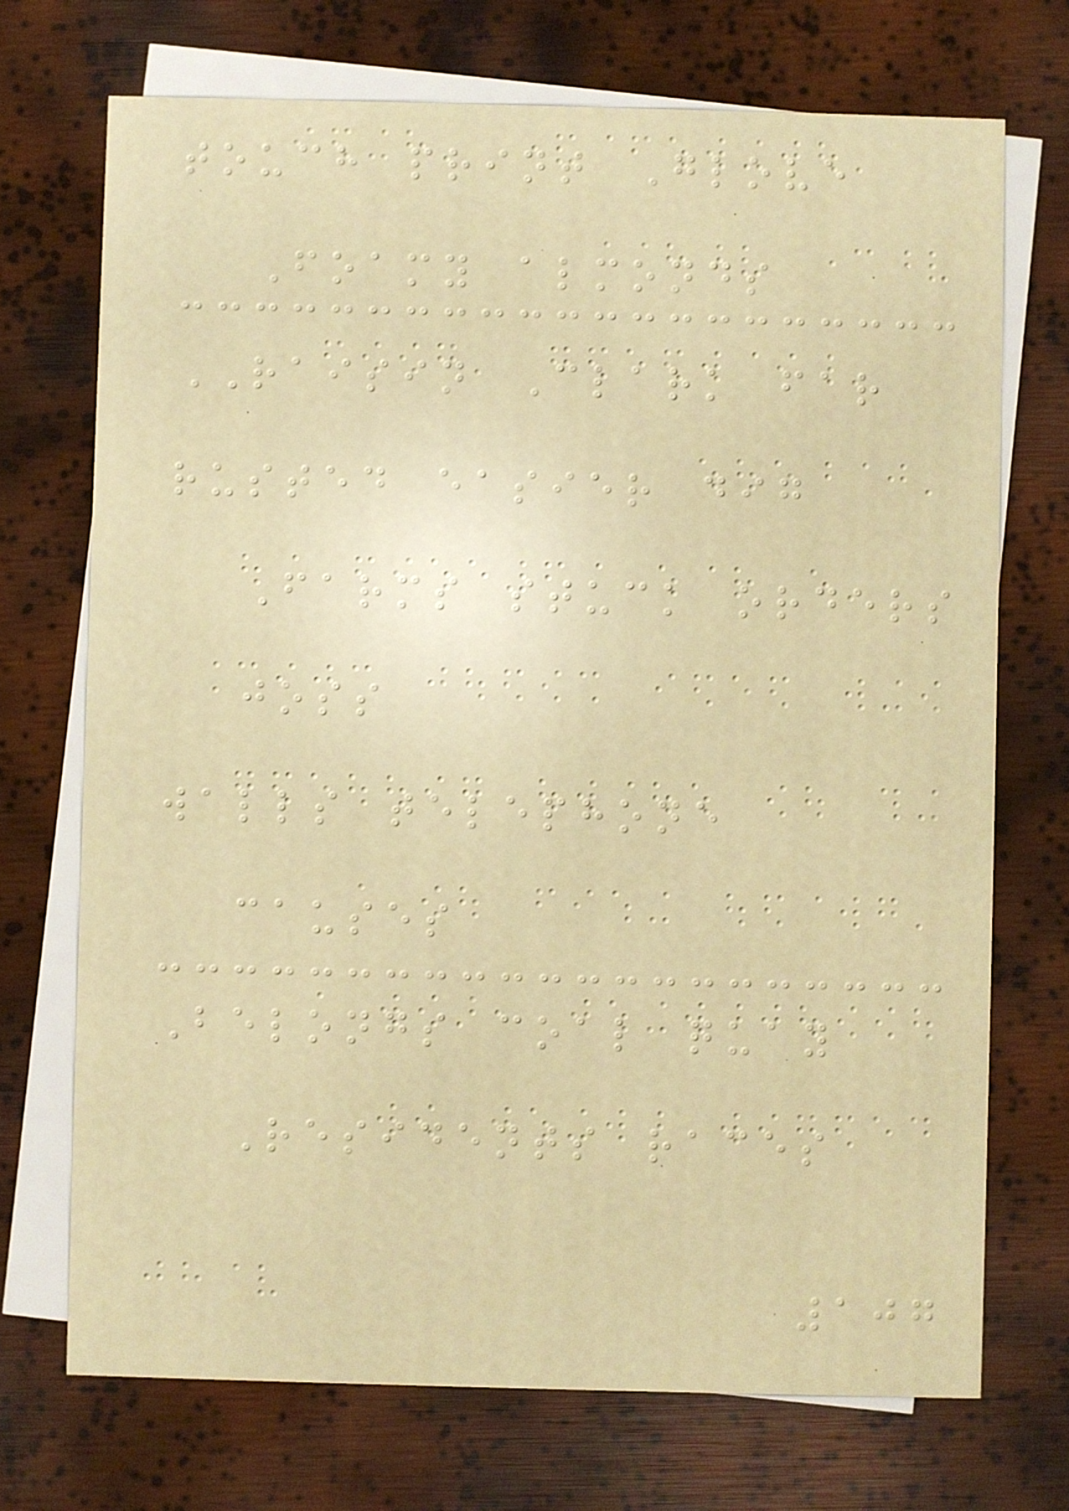touch print Glove
Foamy almonds
RAISIN Clark far
rusted easier dig
Farms stuck orders
joss
walls telephone
causes
Belongs coal quay
Residents races
107
